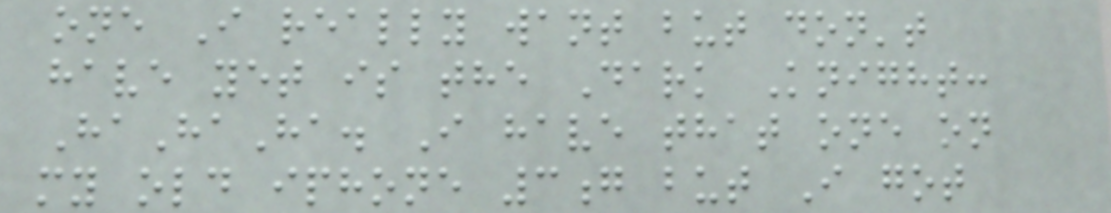one I really want but don't
have yet is the Dark Knight:
HaHaHa. I have that one on
my old iphone 3g but I got
